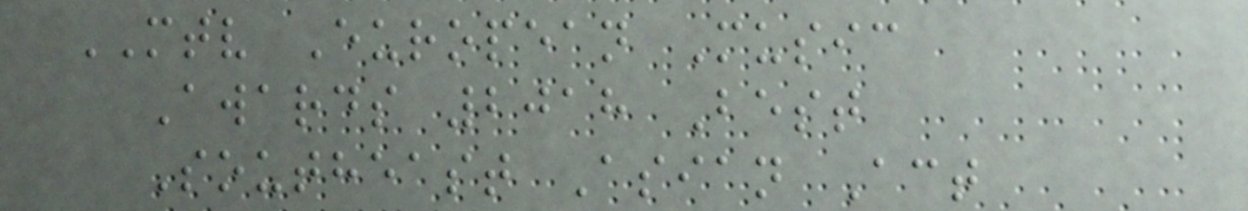MTV European Music
Awards 2018 Best
Southeast Asian Act
